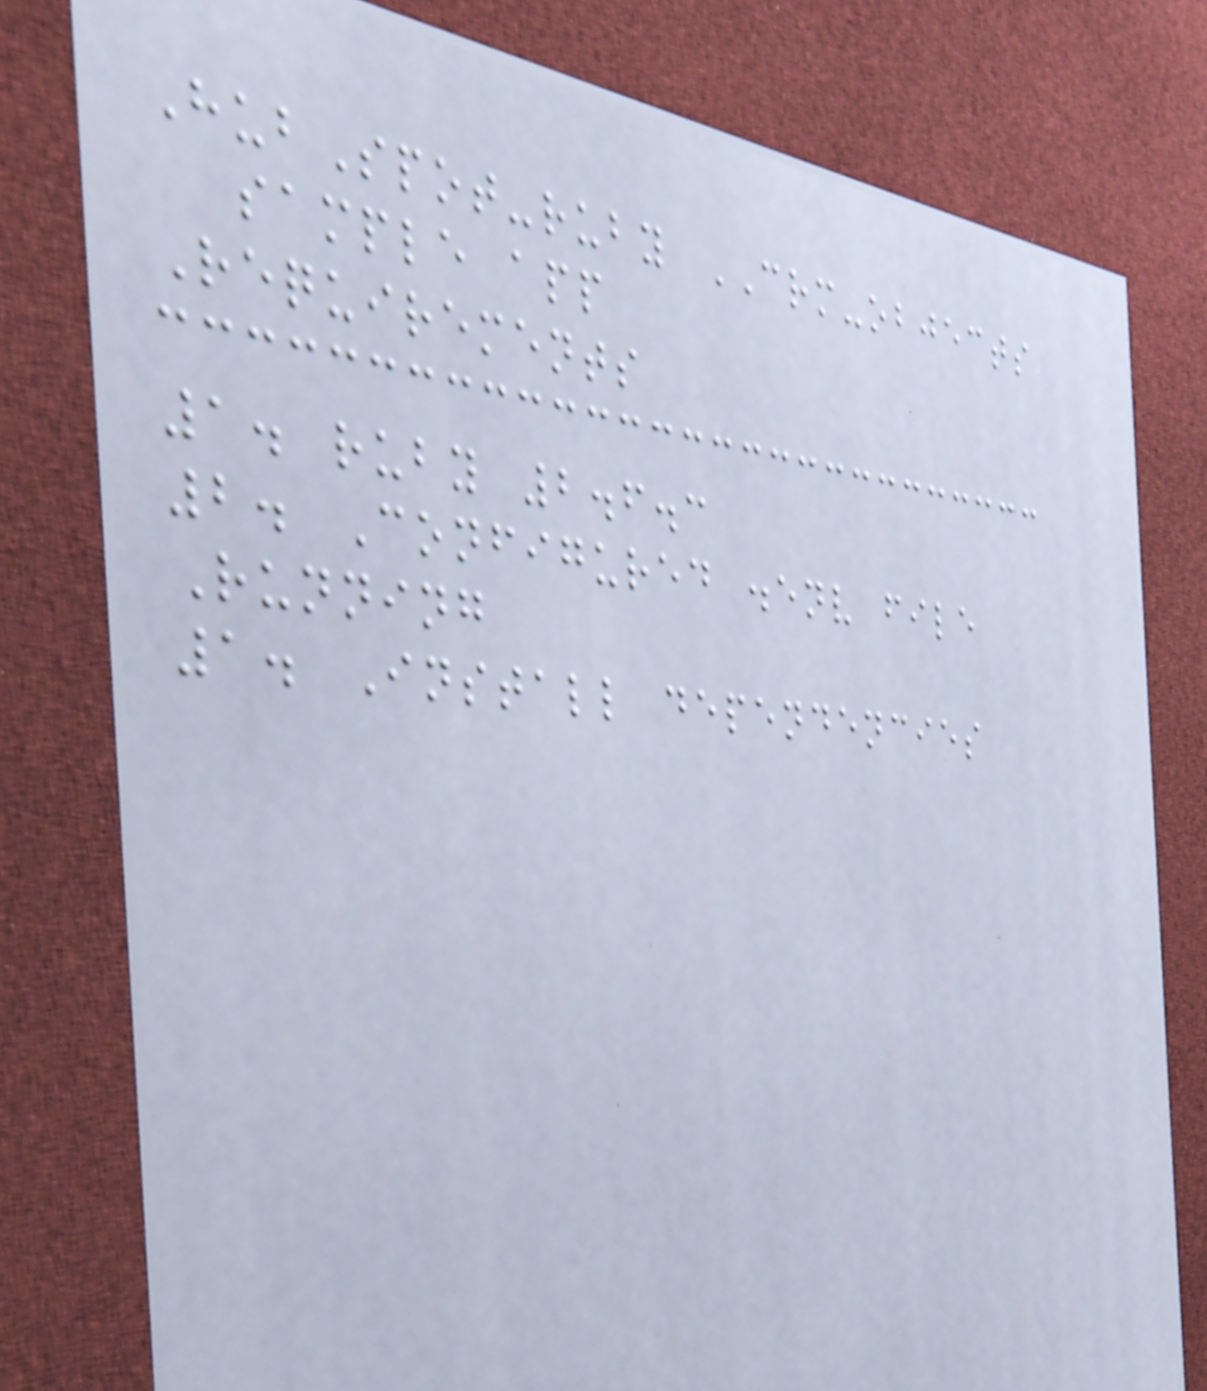HubSpot-ruby CRM-objects
sample app
Requirements
1. ruby 2.6.3
2. Configured .env file
Running
1. Install dependencies
